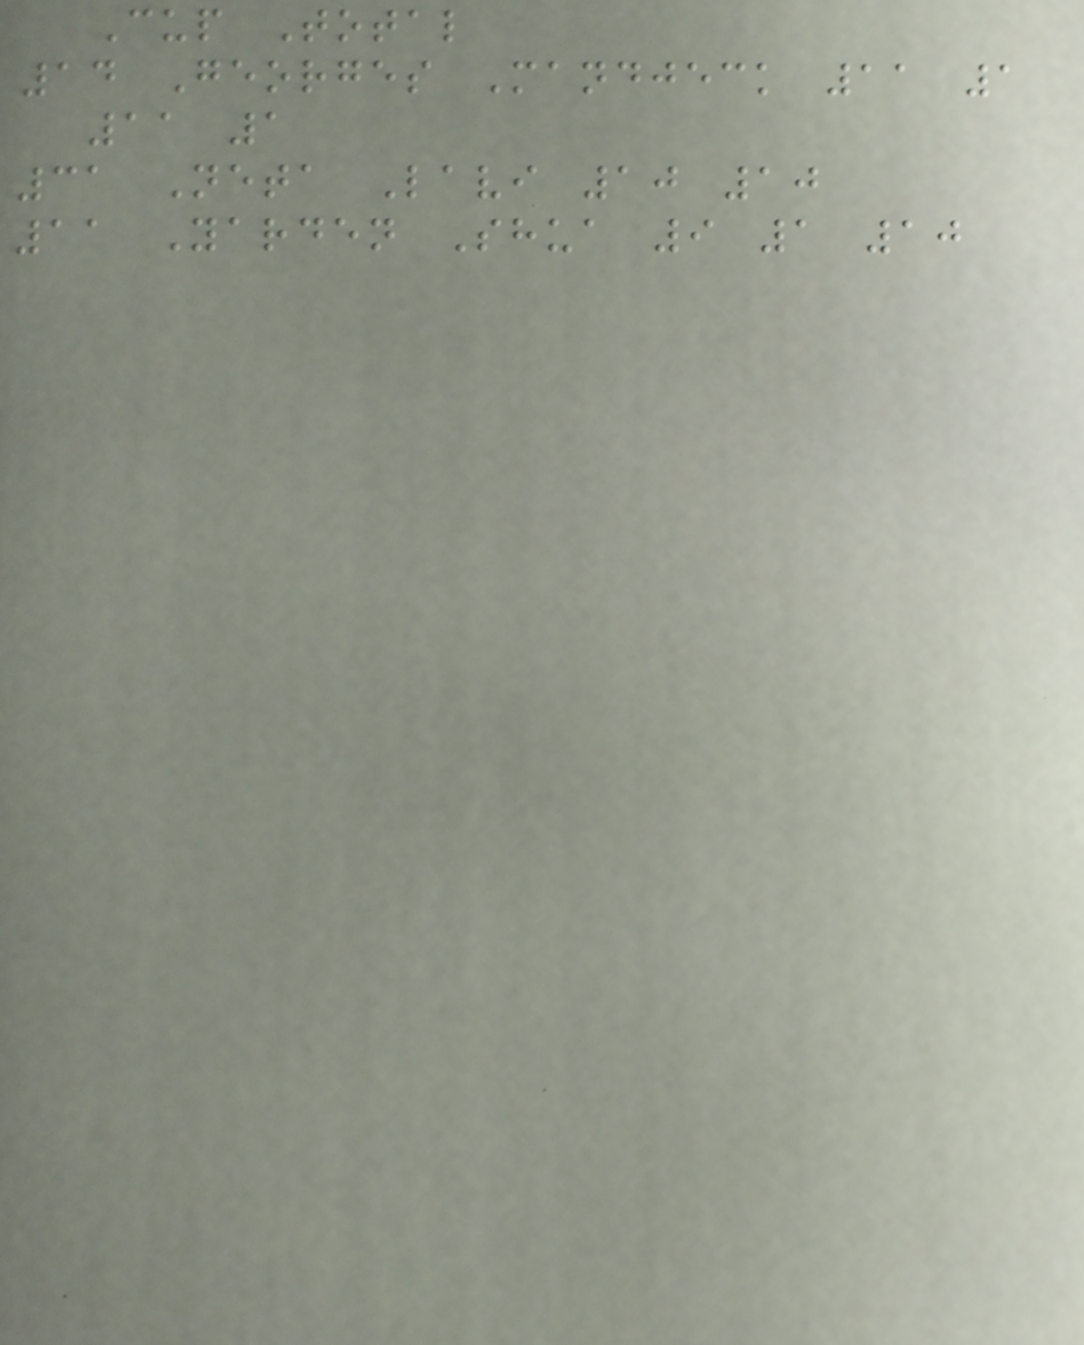Cup Total
14 Georges Mandjeck 11 1
11 1
31 Neta Lavi 10 10
11 Yarden Shua 9 1 10
